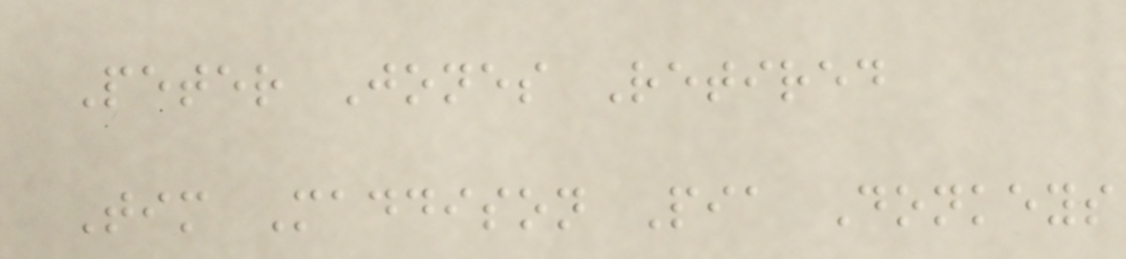Peter Jones Retired
Tim Maddison Pia Donkeys
